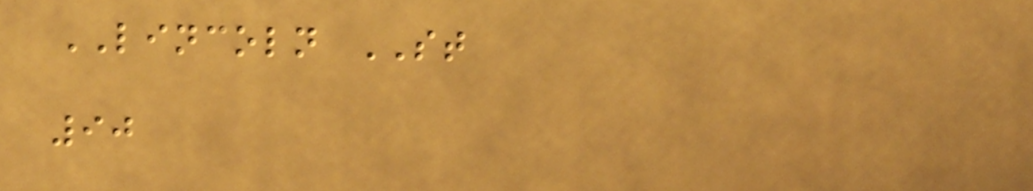LINCOLN ST
90
